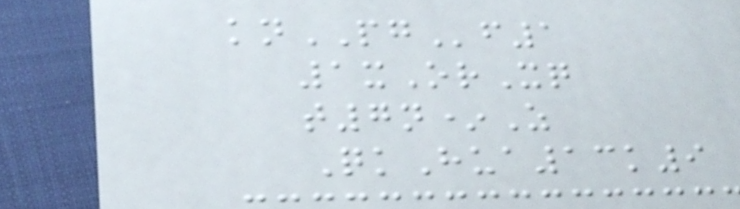knPGf1
1xOrXq
t7n*Z
QkHua13k9
